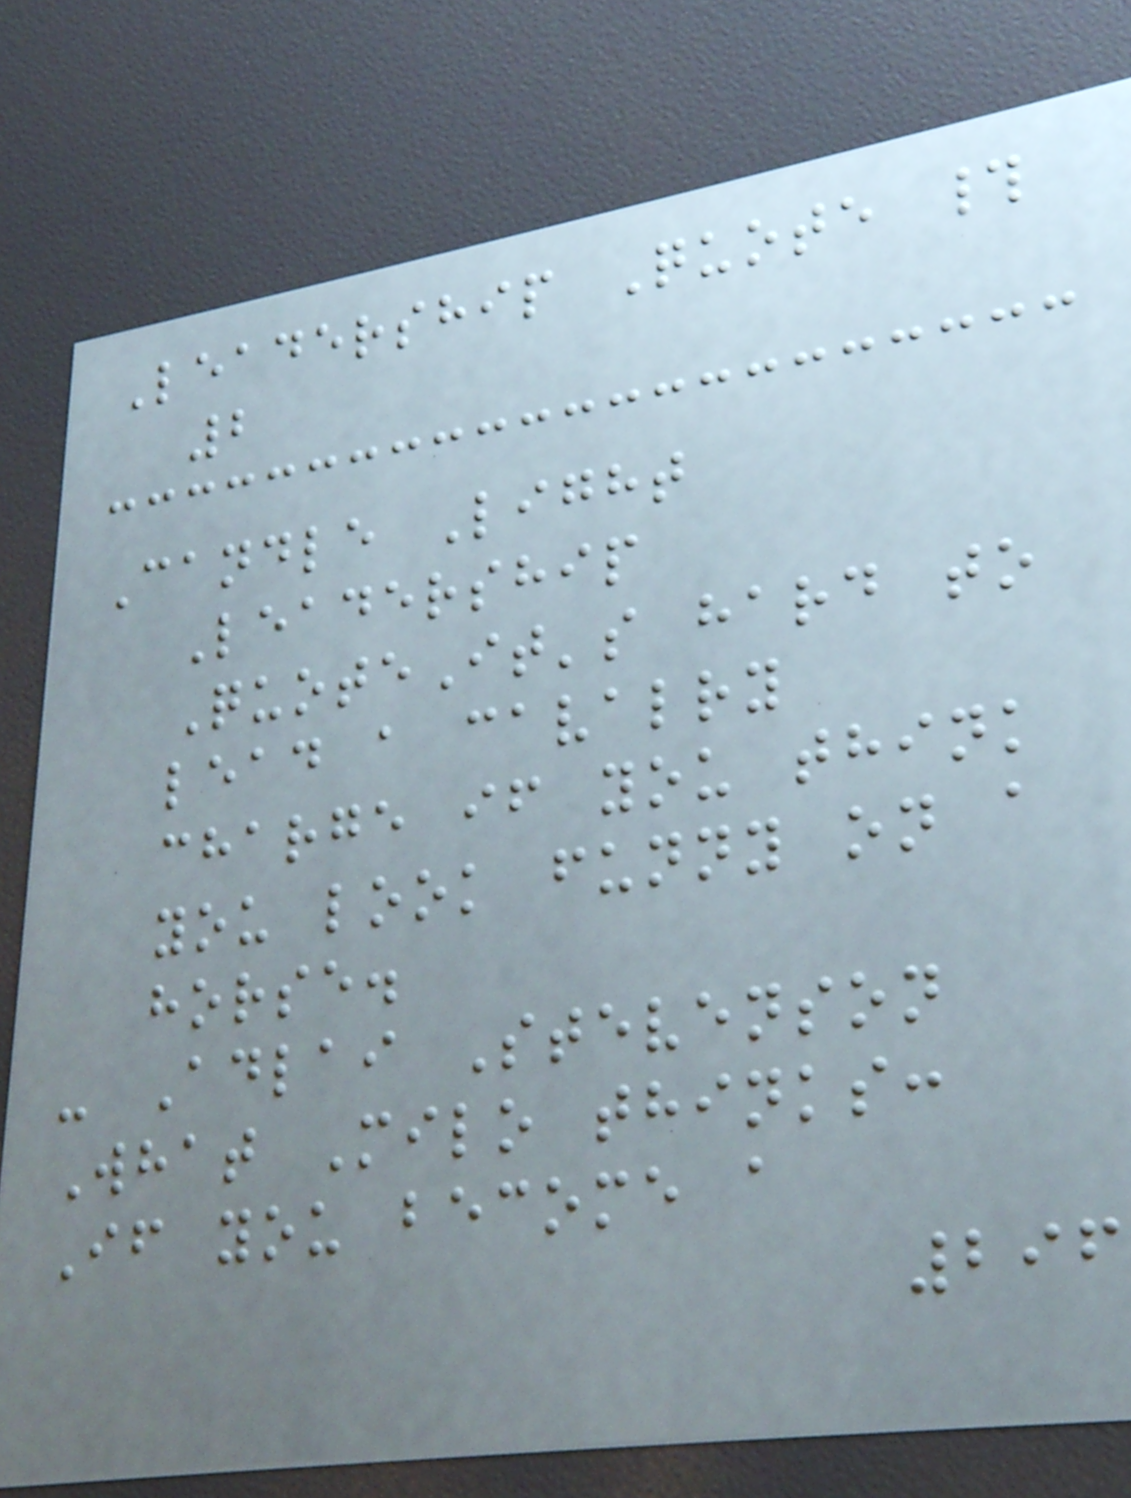Leadership Quote #
2
Candle Light
Leadership
QuoteIt's hard to
lead a cavalry
charge if you think
you look funny on a
horse.
- Adlai Stevenson
What Milo thinks:
If you become a
296
